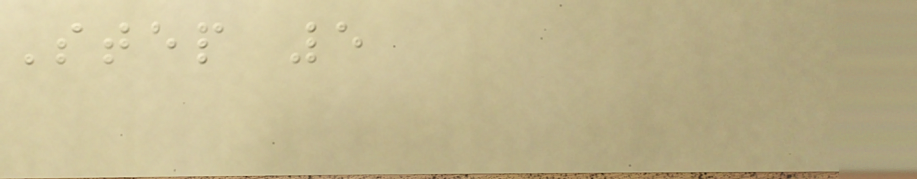Step 5
